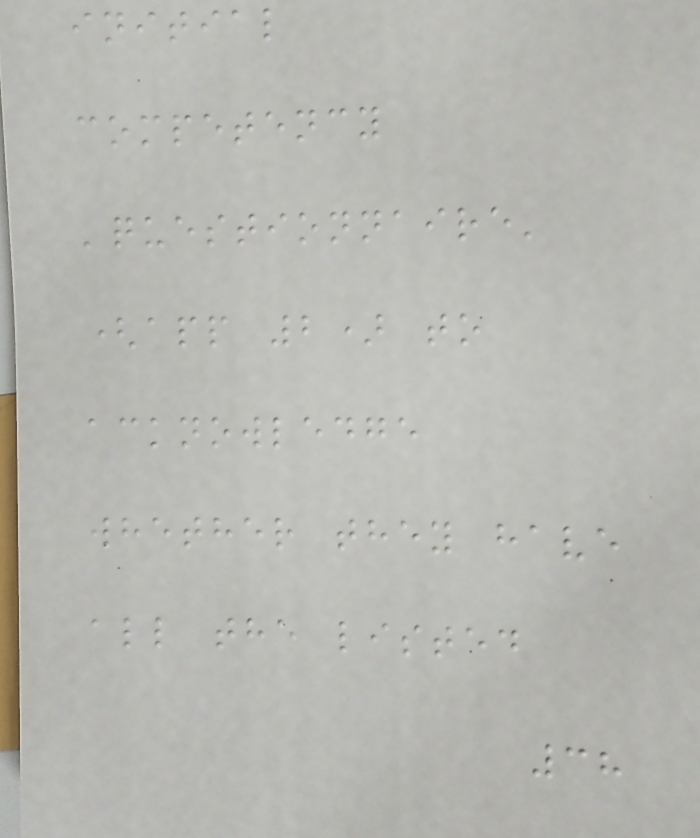initial
competency
'questionnaire'
(app 2) to
acknowledge
whether they have
all the listed
38
